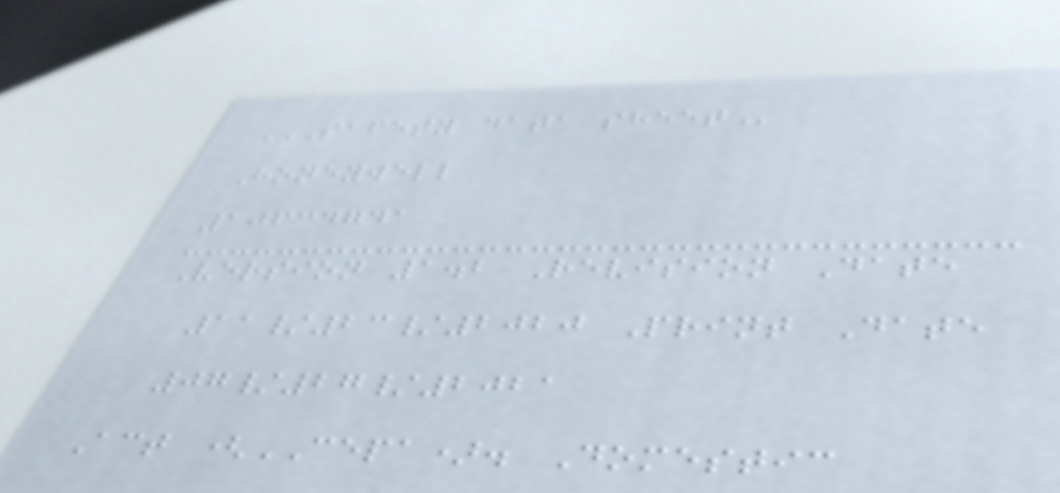SAFETY DATA SHEET
Honeywell
10634741
Version 1.2 Revision Date
11/23/2020 Print Date
07/27/2021
Act (CEPA). Domestic
